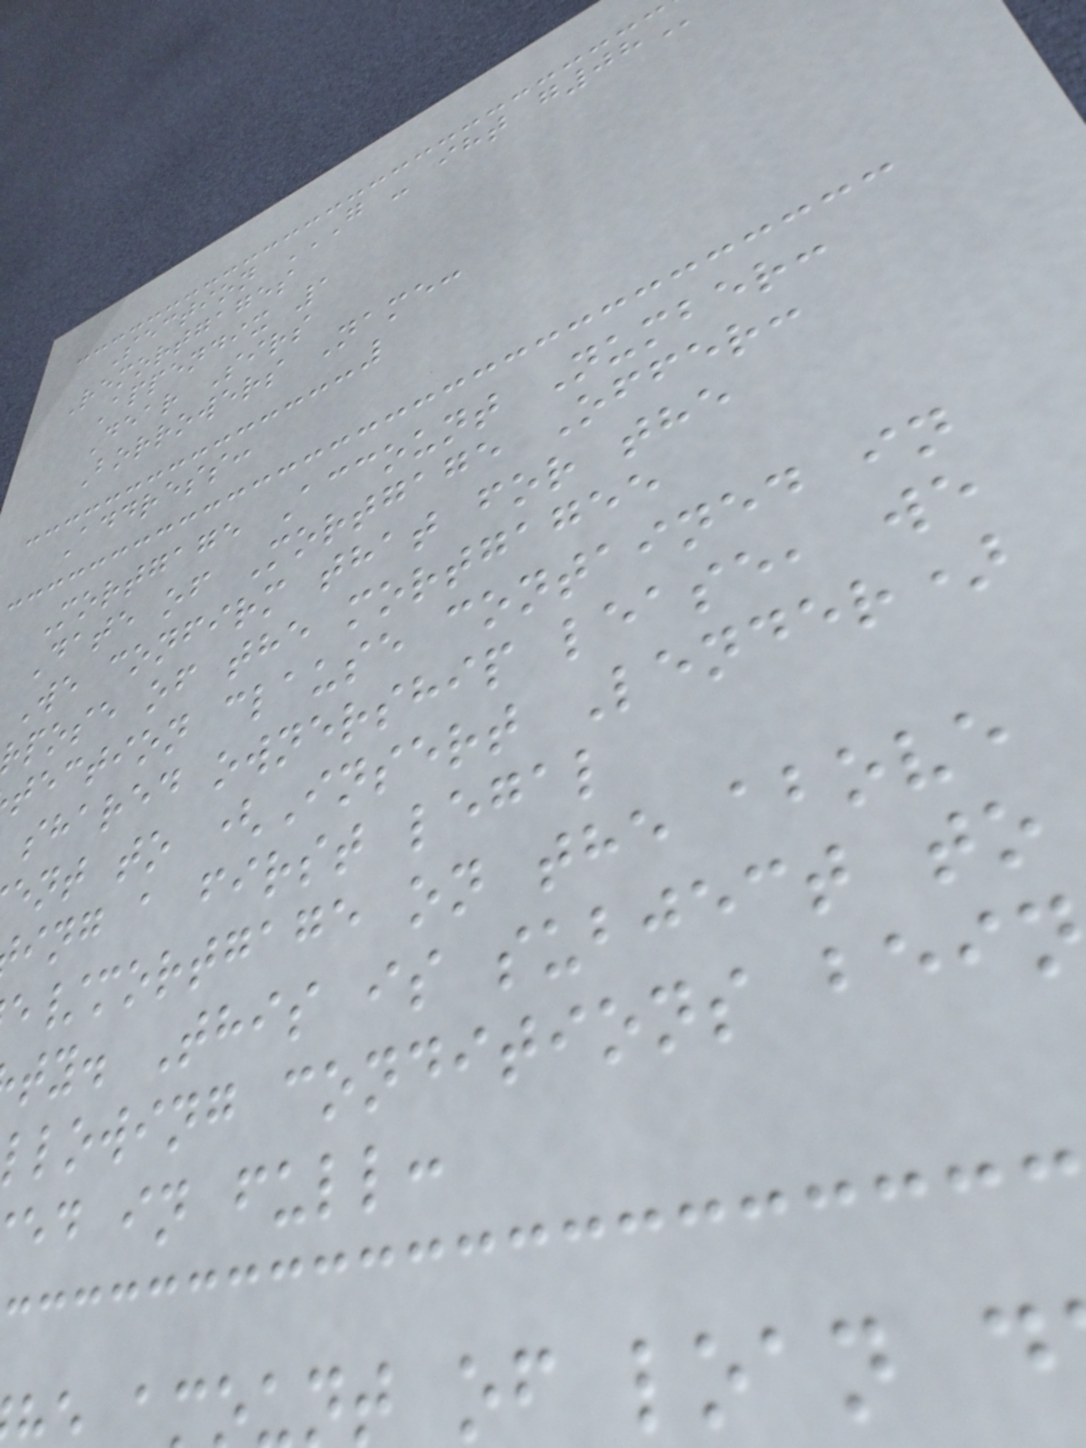Remortgages
Appendix 1
Dear Sirs
Borrowers Name:
Address:
Mortgage Account Number:
Date of Mortgage Offer:
We confirm that for the
pose of the mortgagee
tection clause contained in
shared ownership lease, we
ent to (Insert Lender)
ing a first legal
e/mortgage on the above
ty. This is subject to
llowing conditions bei
ed in full:
nt of loan d
